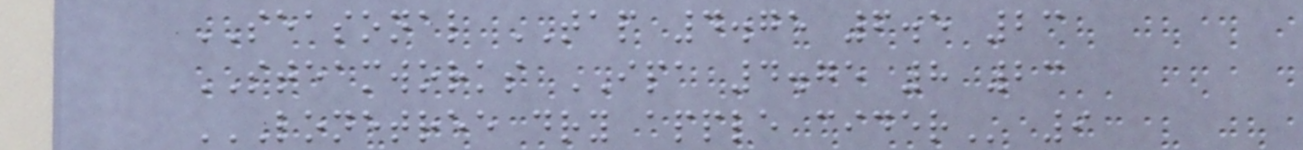SEASONAL TAP 4.75 6.5 23
STEAMWORKS IPA 4.75 8 23
LONETREE DRY APPLE CIDER 9
